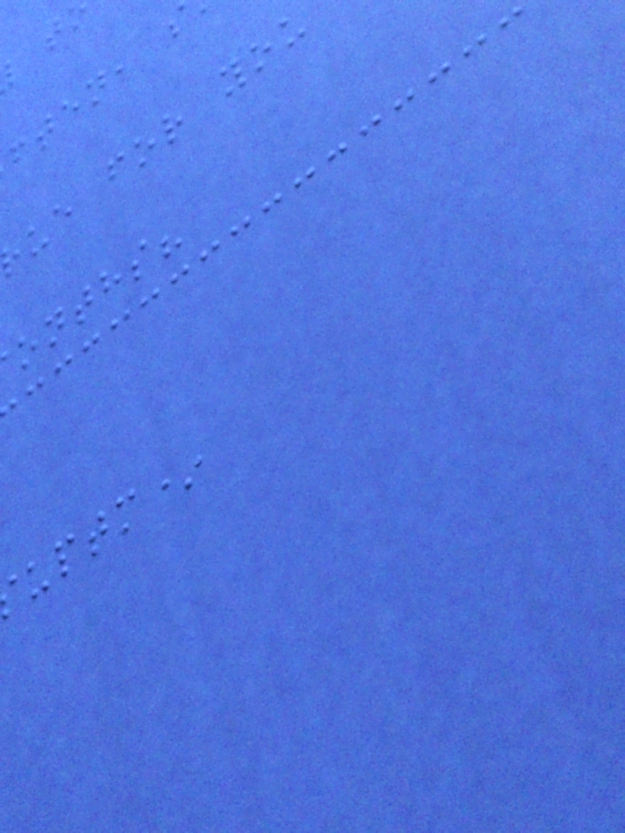ue for you
onths?
uptm*
